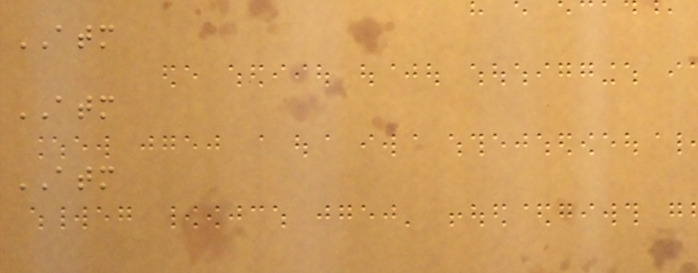ATM
ATM
ATM
